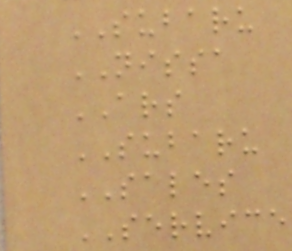SUBARU
NISSA
ARS
SUBARU
SALES
SERVICE
